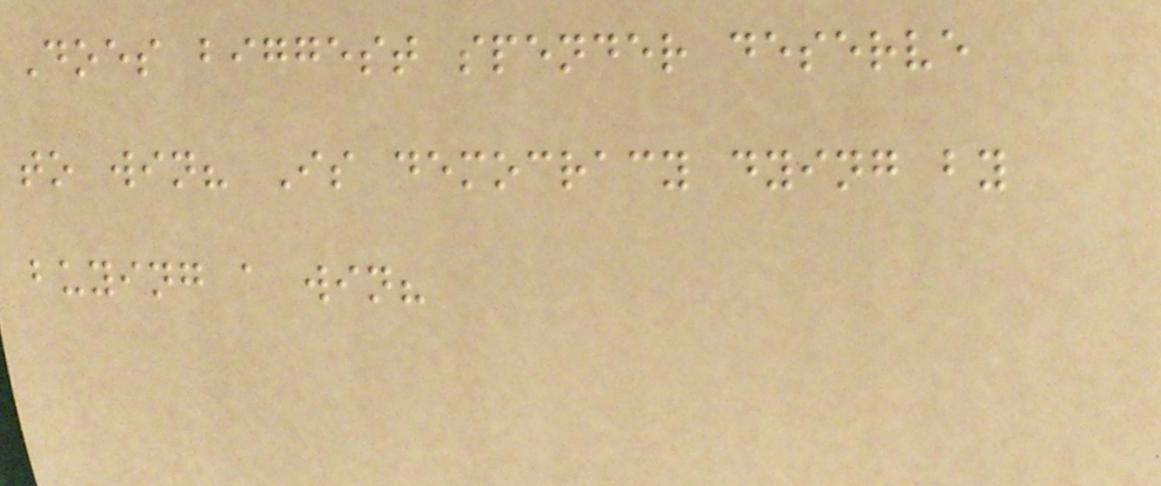Does biggest spender deserve
to win? Is democracy dying by
buying a win?
